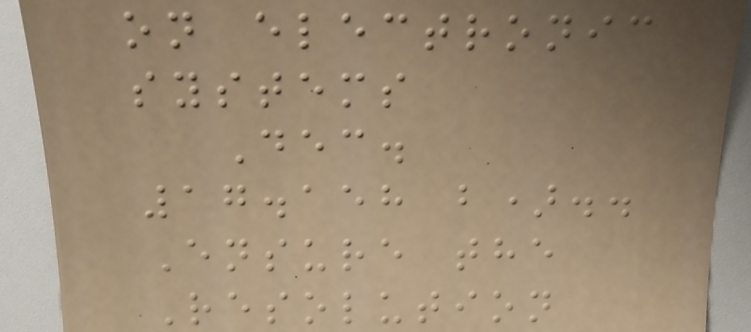on electronic
systems
Dec.
17.158 b)..
Ensure the
Resolution
